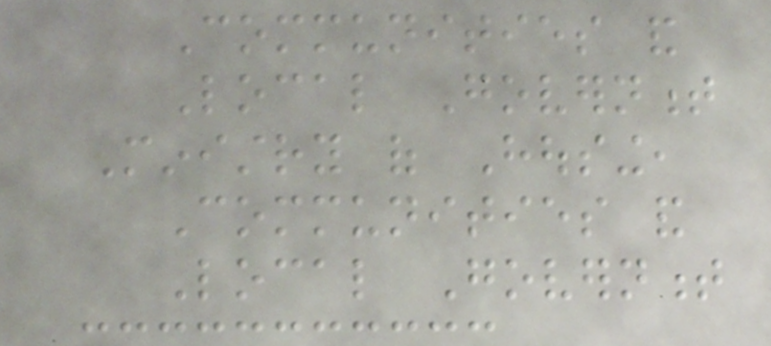Communities and
Local Government
Ministry of Housing,
Communities and
Local Government
